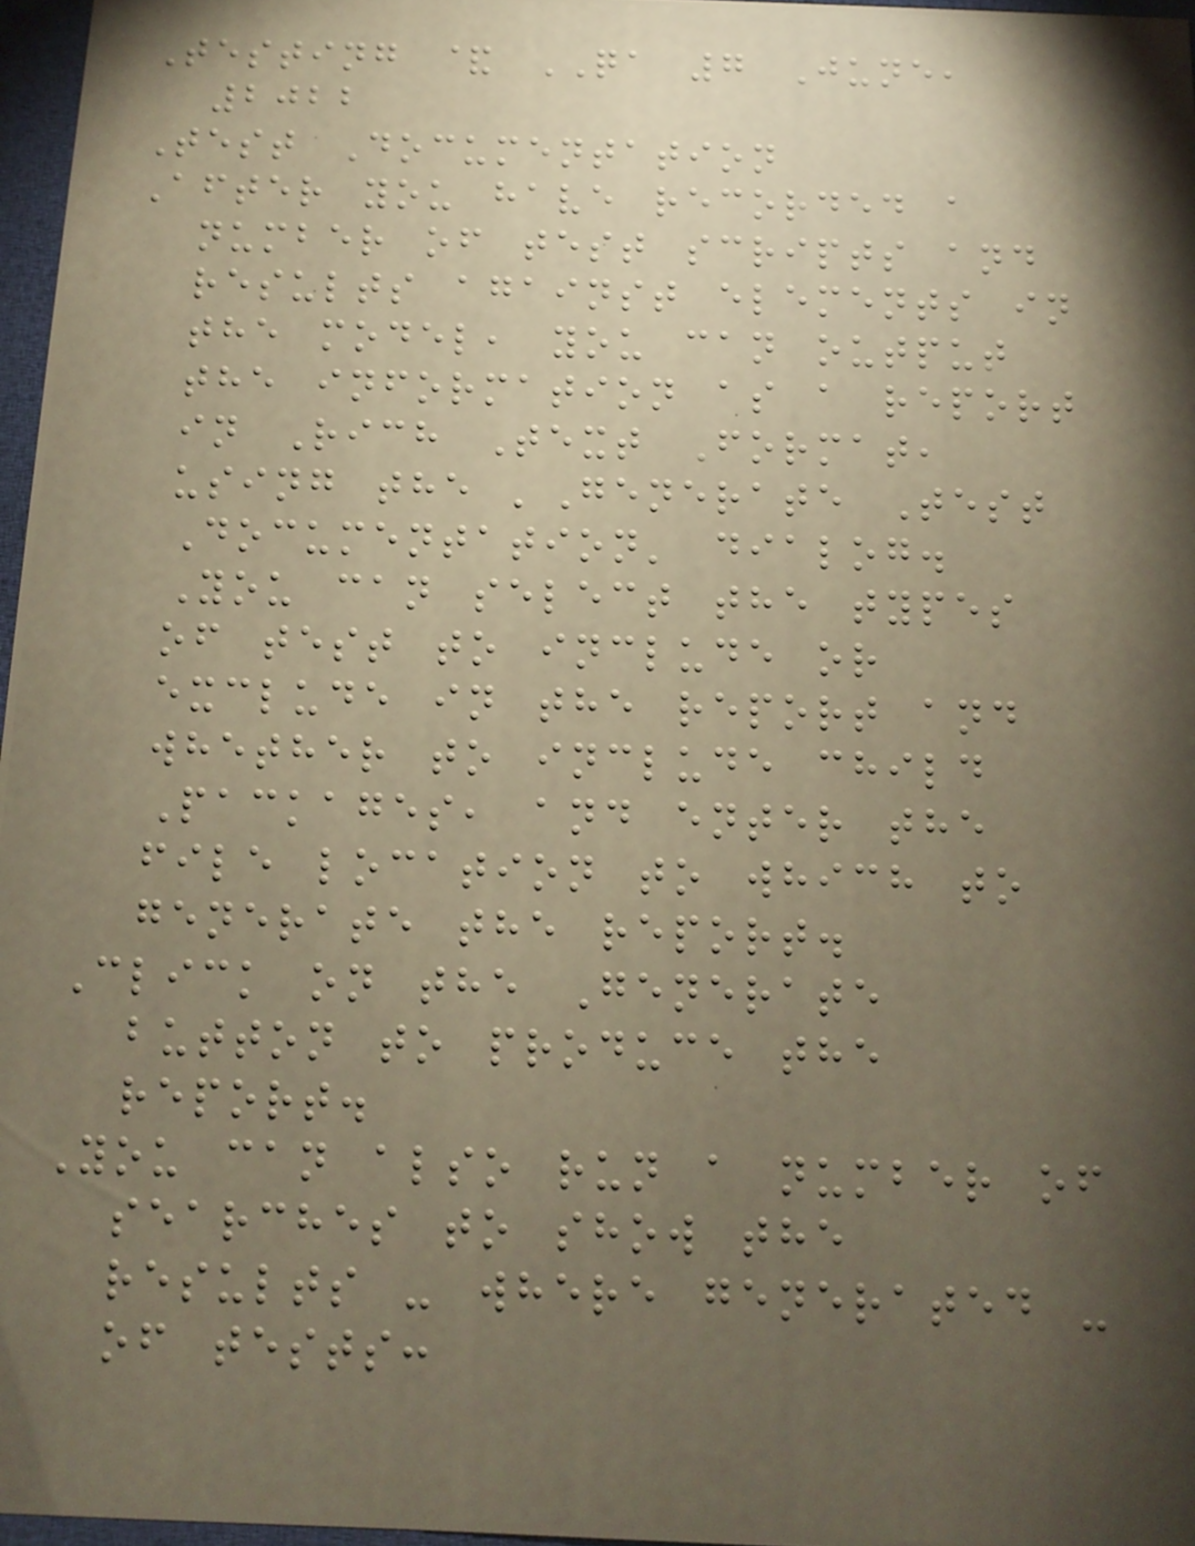Testing & QA 7 June,
2022
Test Documentation
After you have recorded a
number of test scripts and
results against elements in
the model, you can output
the information as a report
in Rich Text Format,
using the 'Generate Test
Documentation' dialog.
You can select the types
of test to include or
exclude in the report and
whether to include child
Packages, and enter the
file location to which to
generate the report.
Click on the Generate
button to produce the
report.
You can also run a number of
searches to show the
results - where generated -
of tests:
